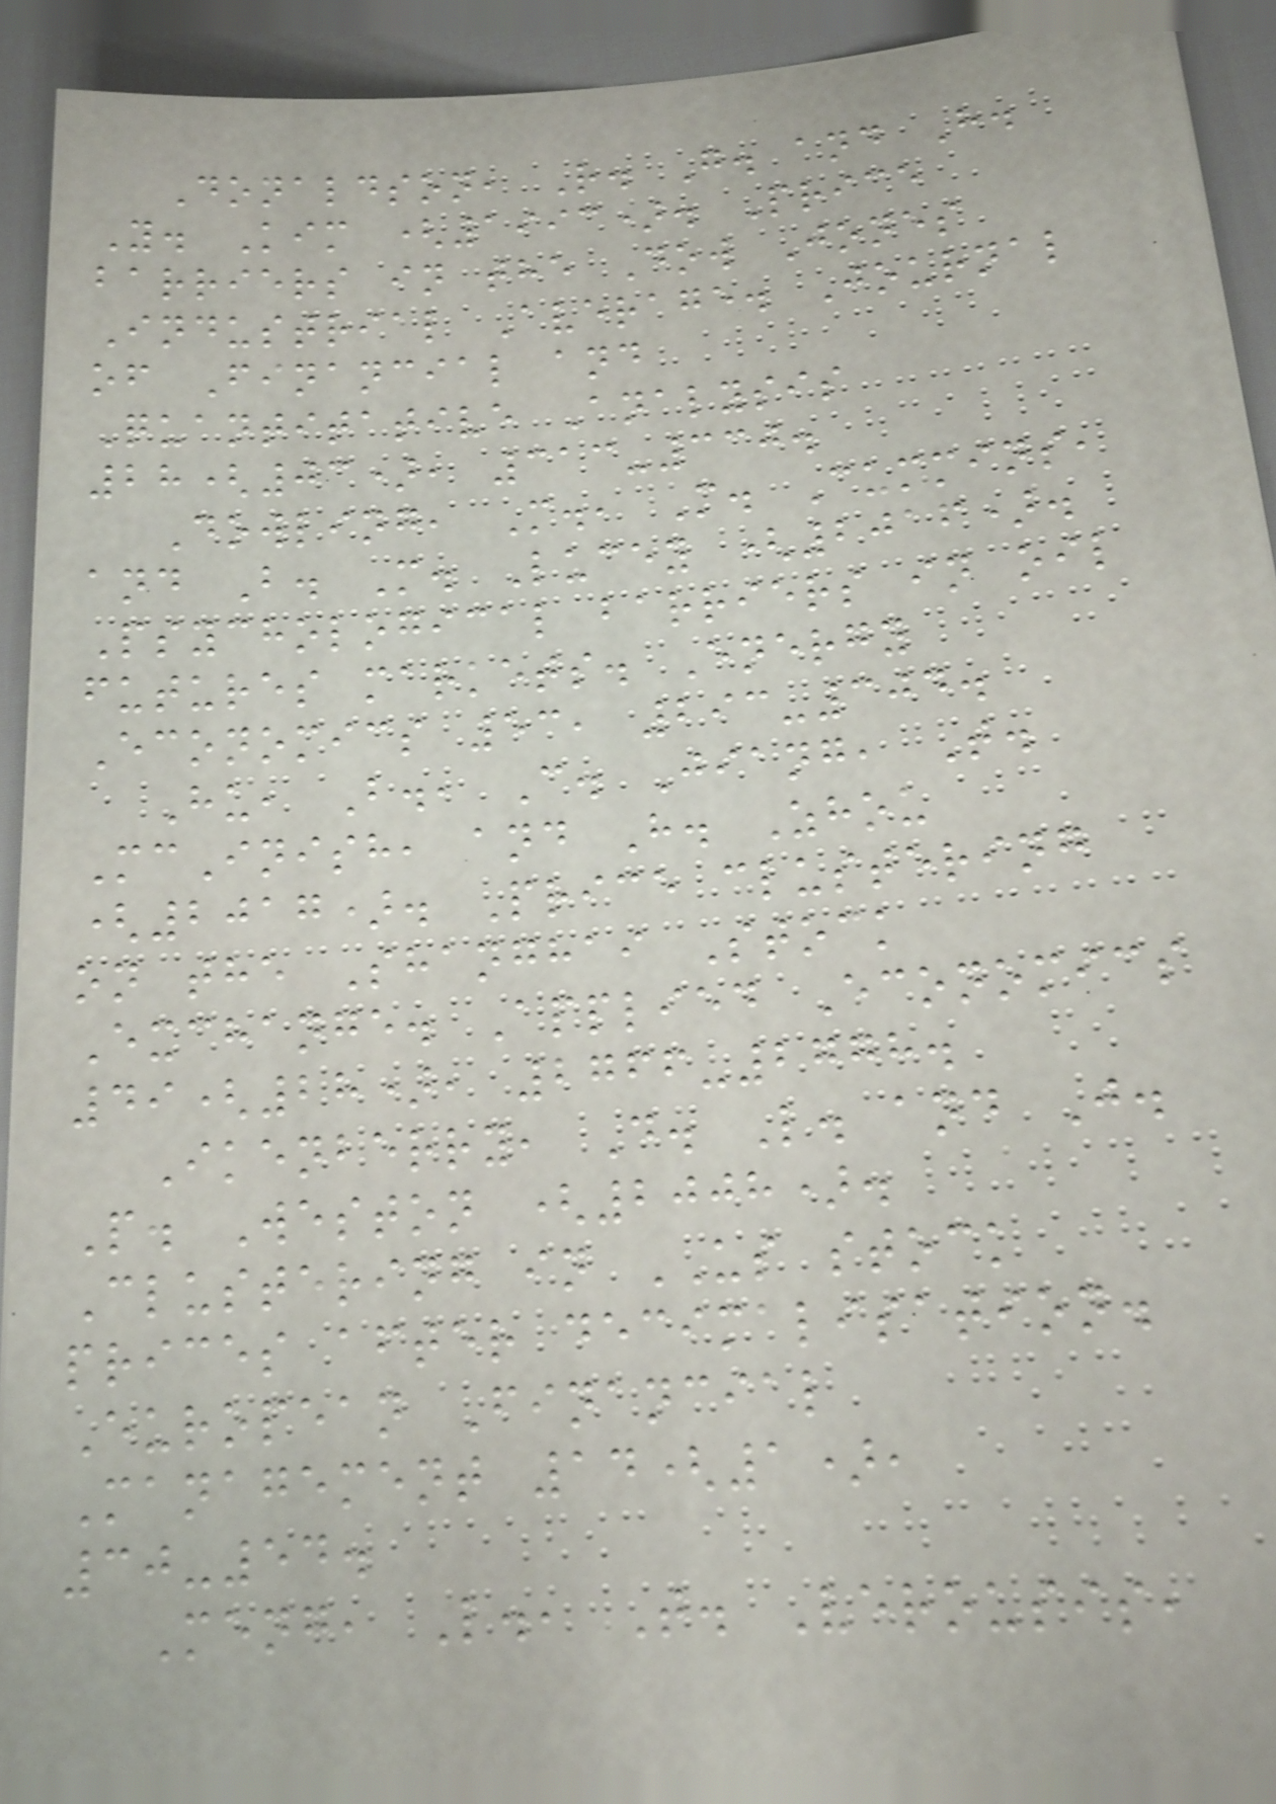Donaldson, R. G. and H.
Y. Kim (1993). Price
barriers in the Dow Jones
Industrial Average. Journal
of Financial and
Quantitative Analysis
28(03), 313-330.
Dowling, M., M. Cummins,
and B. M. Lucey (2016).
Psychological barriers in oil
futures markets. Energy
Economics 53, 293-304.
Hu, B., C. Jiang, T.
McInish, and H. Zhou
(2017). Price clustering
on the Shanghai Stock
Exchange. Applied Economics
49(28), 2766-2778.
Ikenberry, D. L. and J.
P. Weston (2008).
Clustering in US stock
prices after decimalisation.
European Financial
Management 14(1),
30-54.
Meng, L., T. Verousis,
